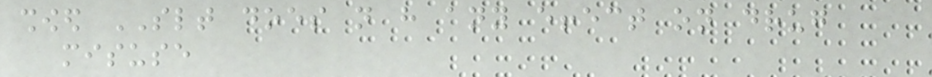showed SLT does not have any effect on drug
misuse
